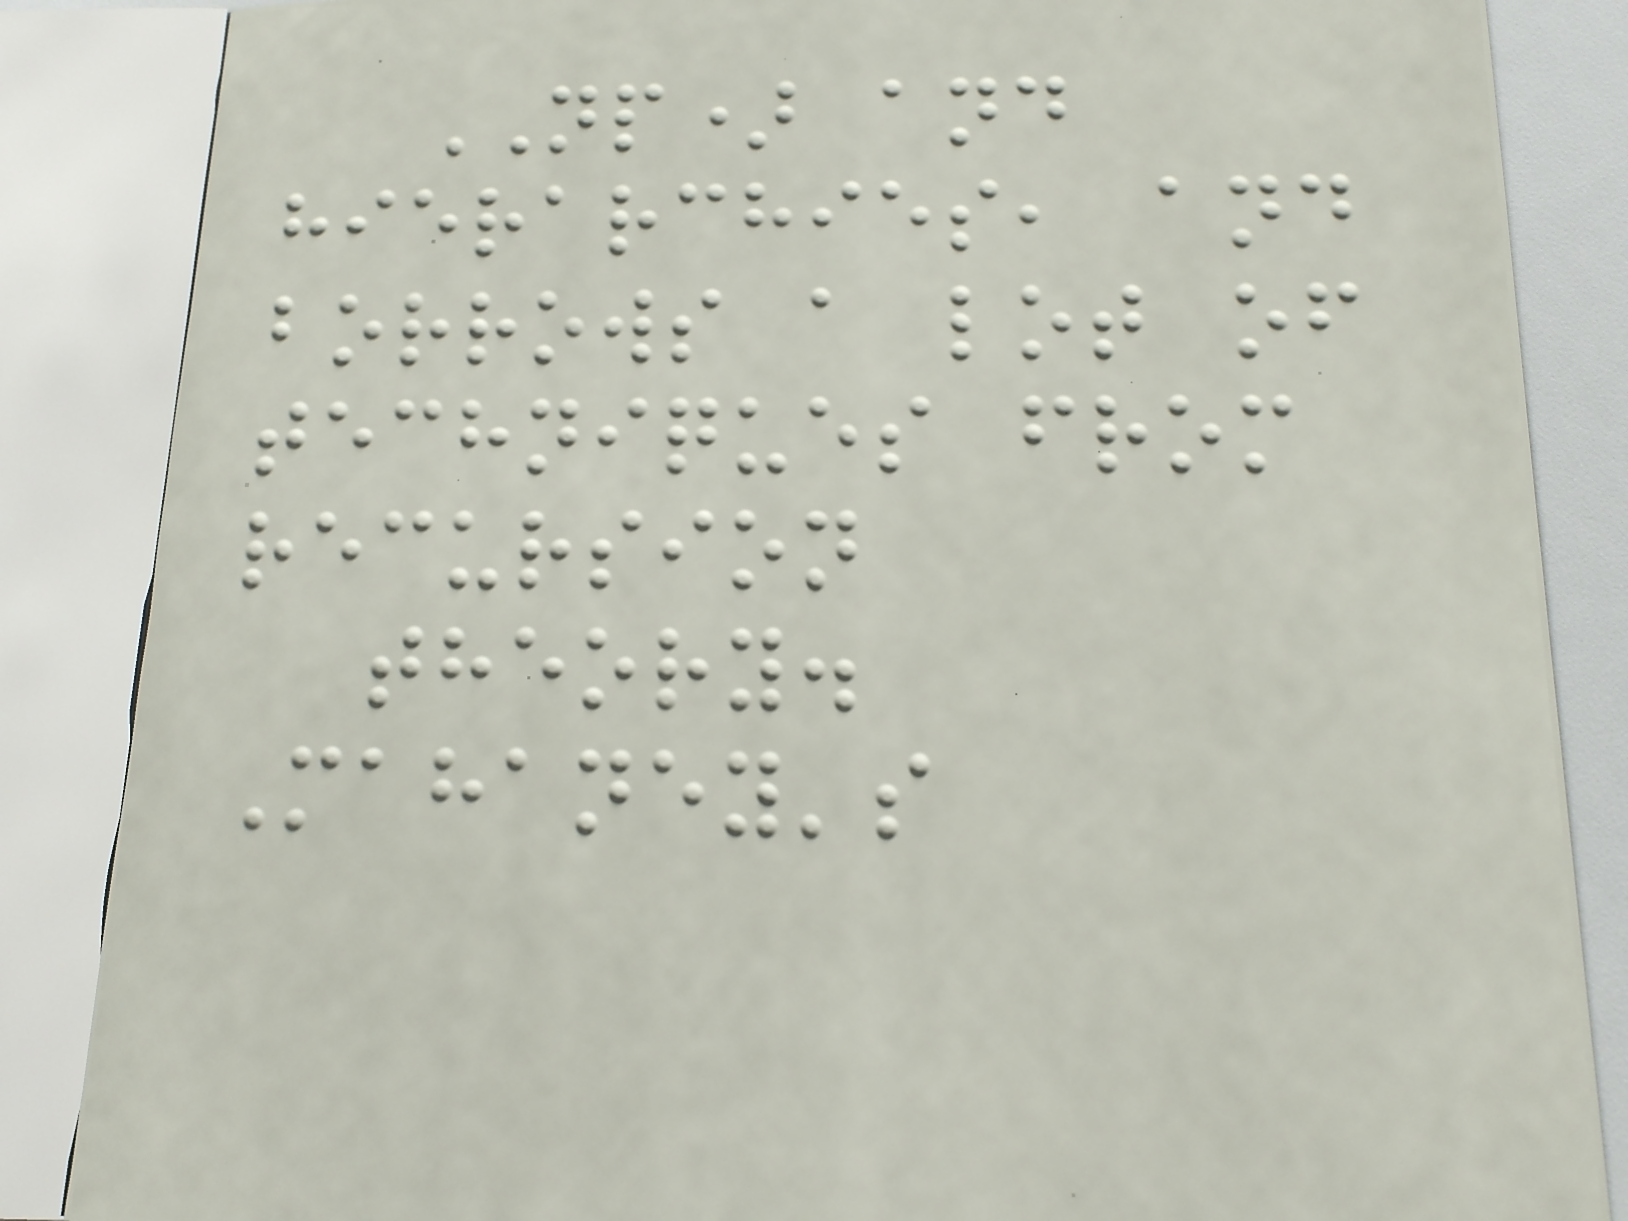NP) and
hierarchies, and
borrows a lot of
techniques from
recursion
theory.
Mahaney's
